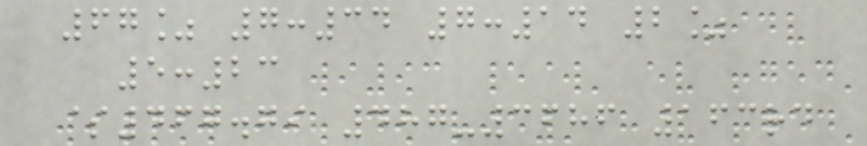67% 7:34 7:14 2%
5:23
$467.79 487-3686 163rd
